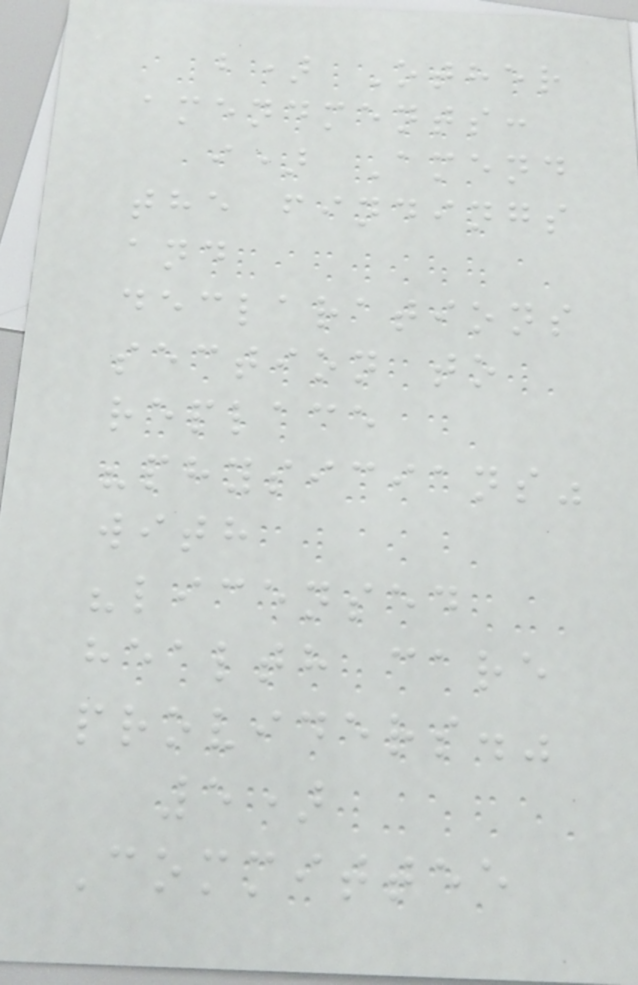b) Other
amendments:
i) Amend
the findings
and
declarations
section to
replace
"physicians"
with
"licensed
health care
providers."
5)
Committee
